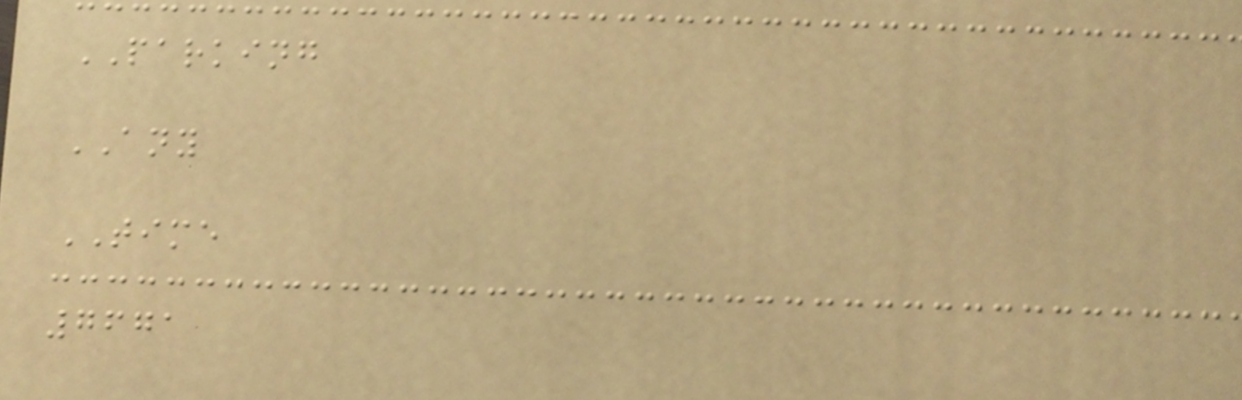PARKING
ANY
TIME
7671
